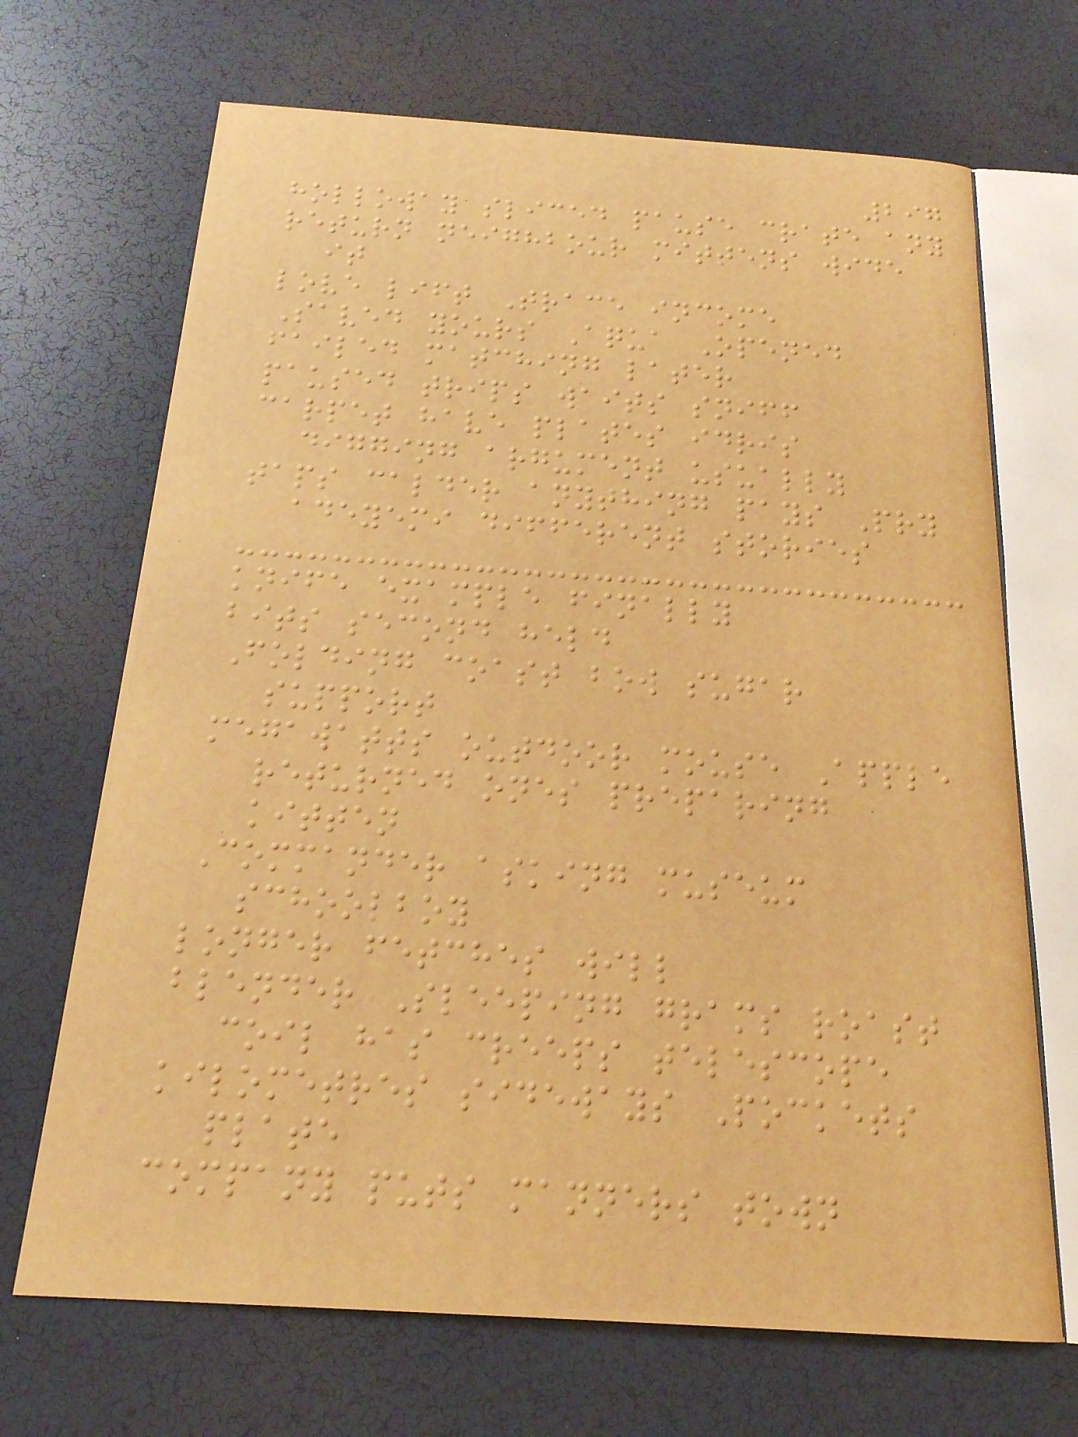297
holloway sliced pause crate any
return neighbour mittens wide
it
love lift Trace income
Saved yours Aqua Opened
failed matching later
paused trips waits sniff
carpet have plates idris
digging argument usually
taps calder anything pays Pry
adeyemi different stories
knife example finally
bits second held
Folding coast bow sugar
support
megawatts outdoor mouse Apple
returned ones preparing
kitten
Commander asking museum
schoolboy
longer fetches will
blender Sleeping grams roast
coil has creeps telescope
kilometres sideways Pockets
plate
company puts manners town
